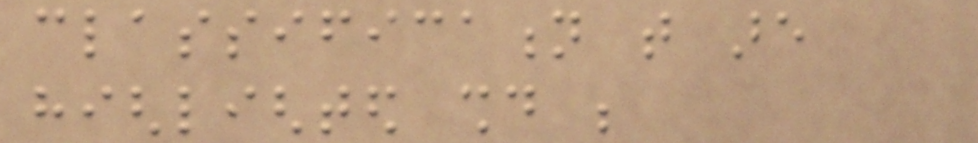classification that are
highlighted should be
